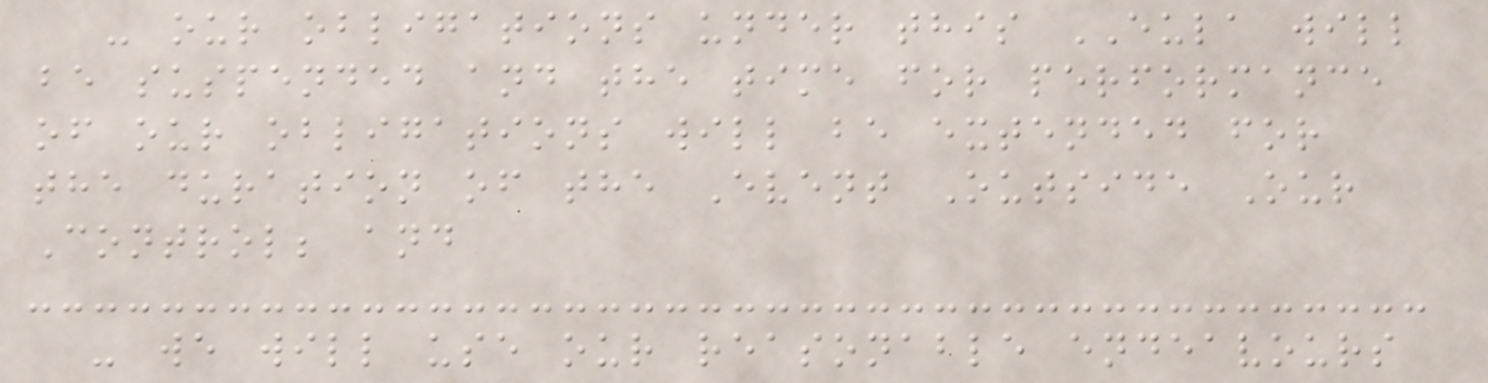- our obligations under this EULA will
be suspended and the time for performance
of our obligations will be extended for
the duration of the Event Outside Our
Control; and
- we will use our reasonable endeavours
